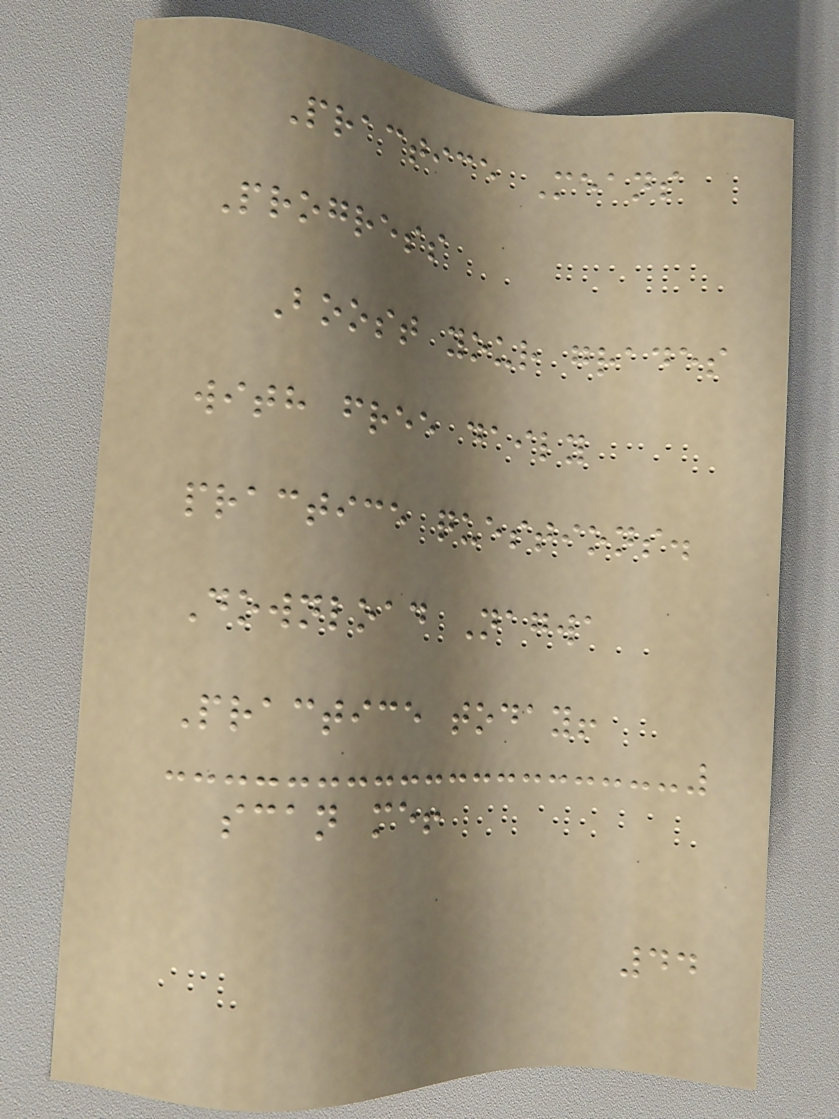Practice Means
Progress
Boost your grades
with free daily
practice questions.
Download Nagwa
Practice today!
scan me!
44
